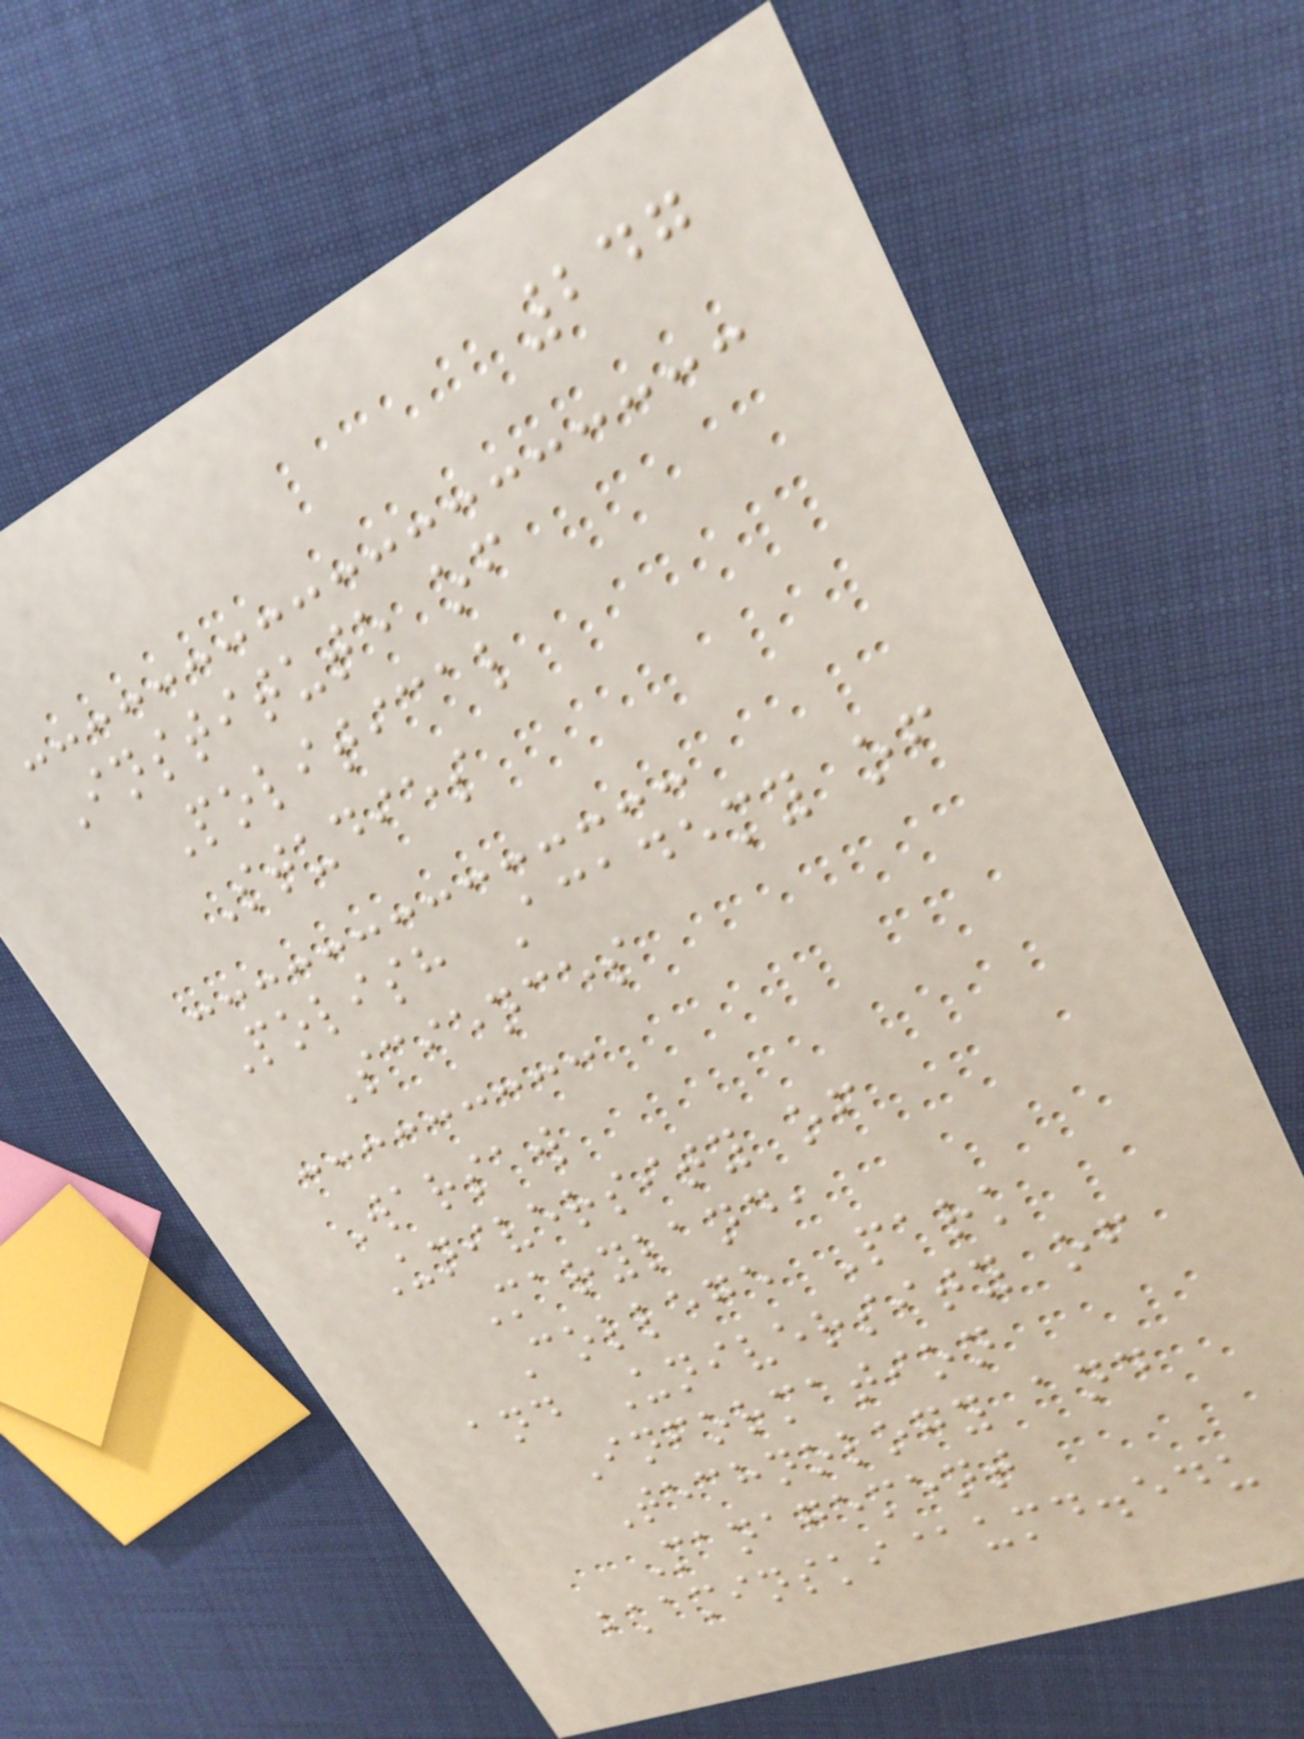247
Institute of
Political
Studies
Polish Academy of
Sciences
Warsaw
University of
Maryland,
College Park
and University of
Information
Technology and
Management
bkaminski@umd.edu
